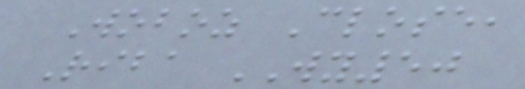Woboz Close,
Riba WY50
